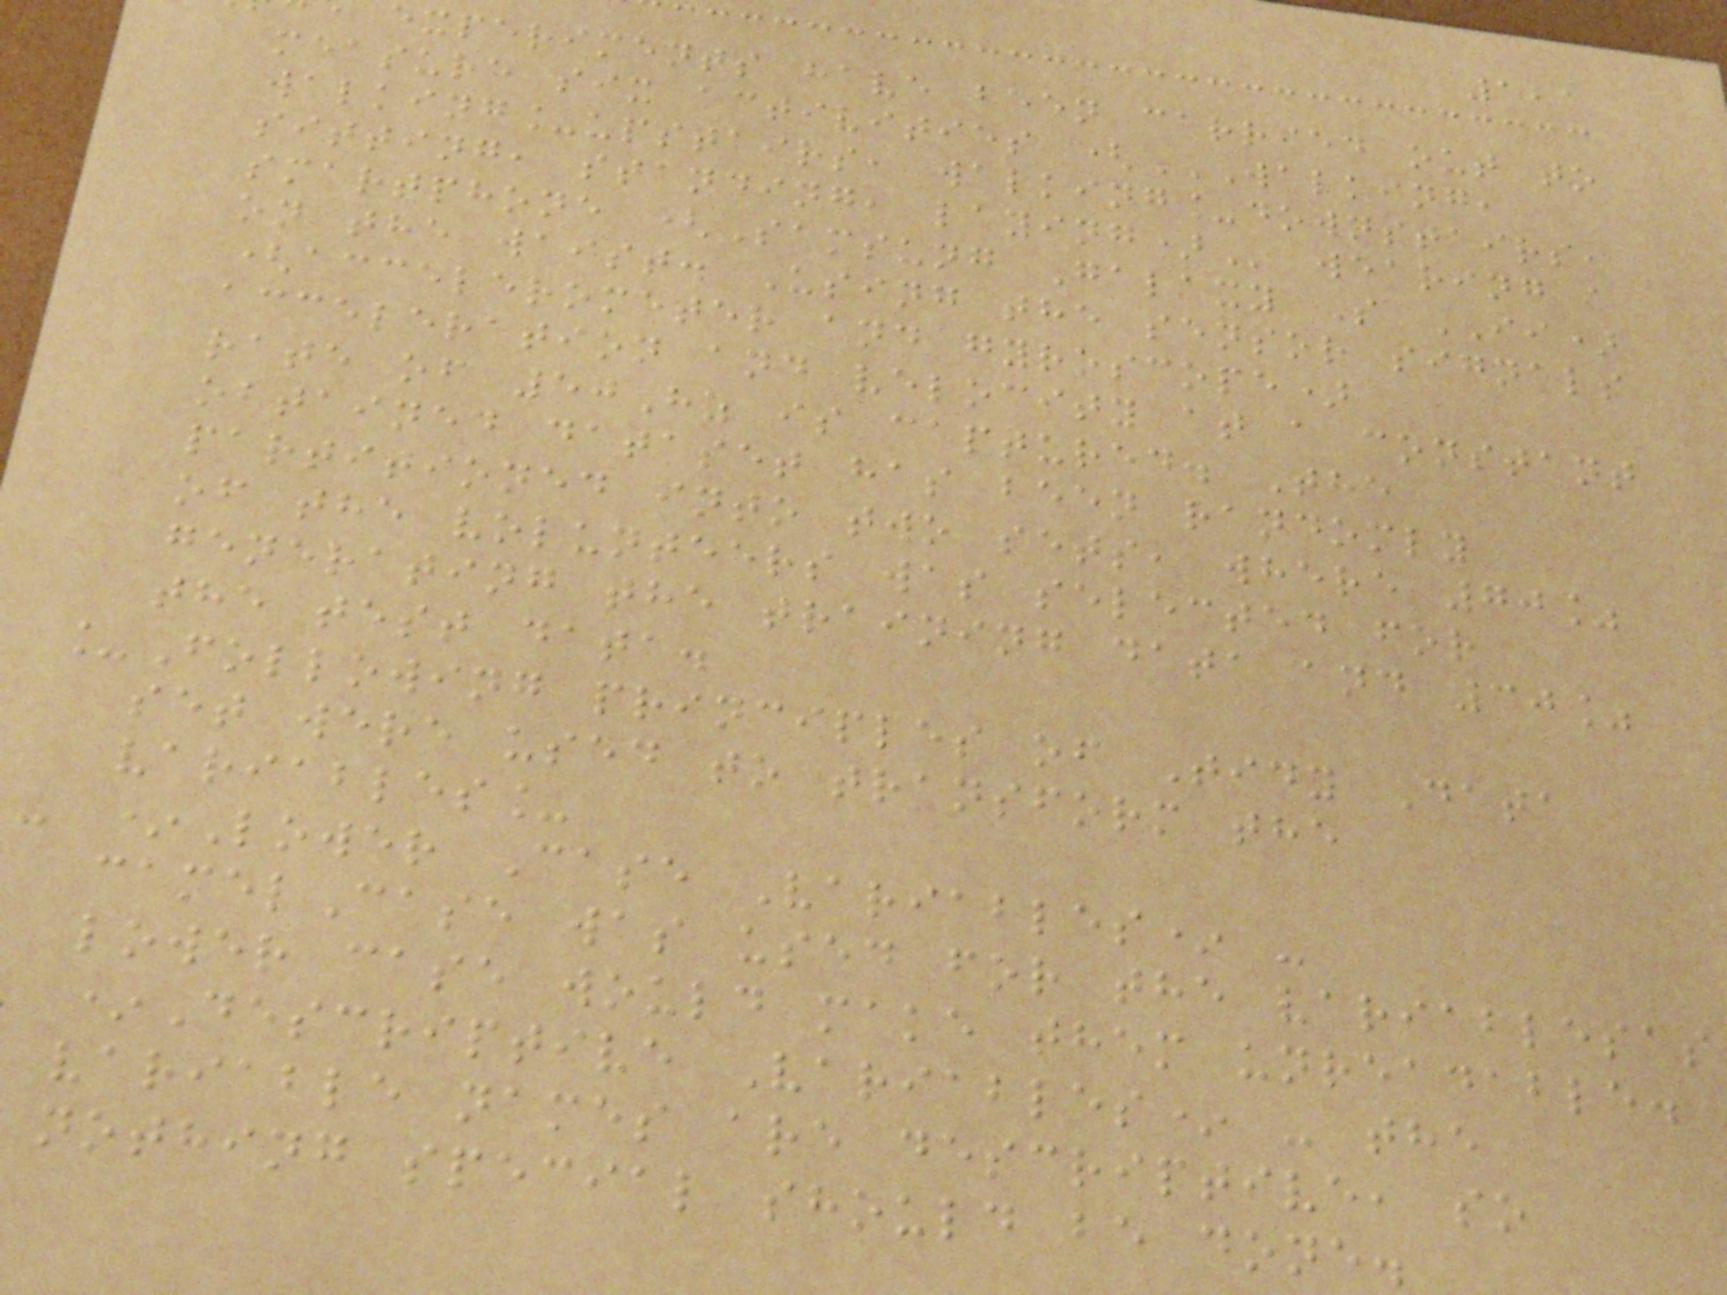121
experiments have been carried out to
measure six activities (WALKING,
walking_upstairs, walking_downstairs,
sitting, standing,
smartphone (Samsung Galaxy S II)
on the waist. Using the sensor signals
(accelerometer and gyroscope)
acceleration and velocity at a constant
rate of 50Hz is captured. The
obtained dataset has been randomly
partitioned into two sets, where 70%
of the volunteers was selected for
generating the training data and 30%
the test data.
_Following principles of Tidy Data
set were used to transform the
variables_
- *Lower Case Variables* -
camelCase was used for the variablesas
lower case would make them unreadable.
*Descriptive Variables* - the
variable names are descriptive, so
nothing special should be done.
